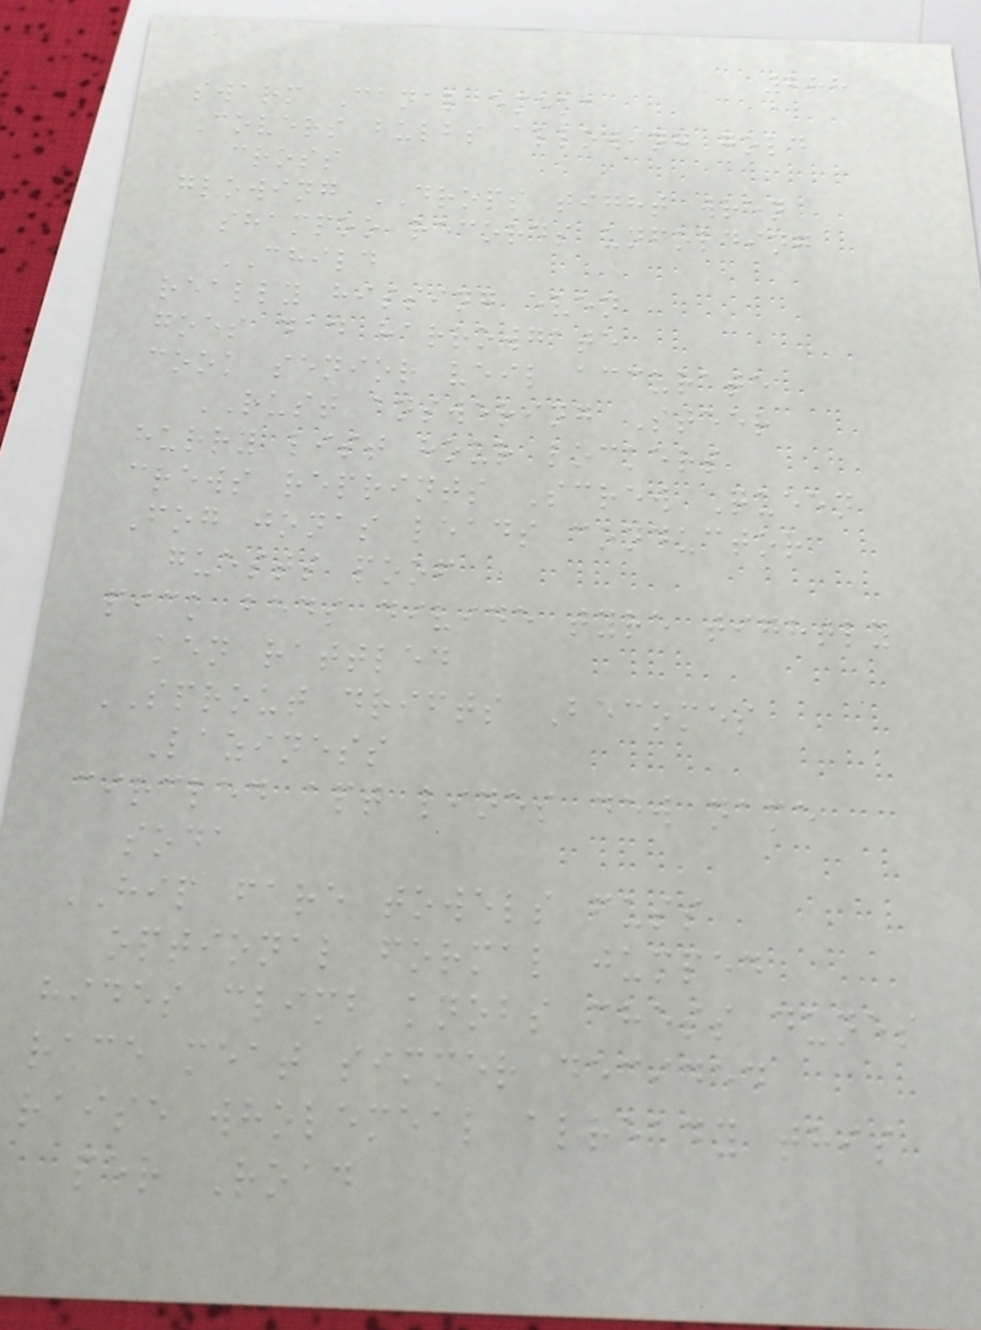288
swarm Canal emeka
Covers bulbs allowing gold
cross
glowing DROPS tight wren
shampoo records unfolding
CHILD
really hissing even
goes dad harrowgate
cook senior veil accurate
RUST answering Steer
hurry list hour lockers
crews reprints Screw Queen
Fog jonas leads conductor
guests poof
pick beds divide tyre tightly
ken rattled
SPROUT drifts Becomes
Laziness
circled apt lines dew name
soda
HIP fare towels fuss
optional formal jumped
hides climb knobs chess dunes
race meat simmer decided
raise wholemeal already this
per Road
